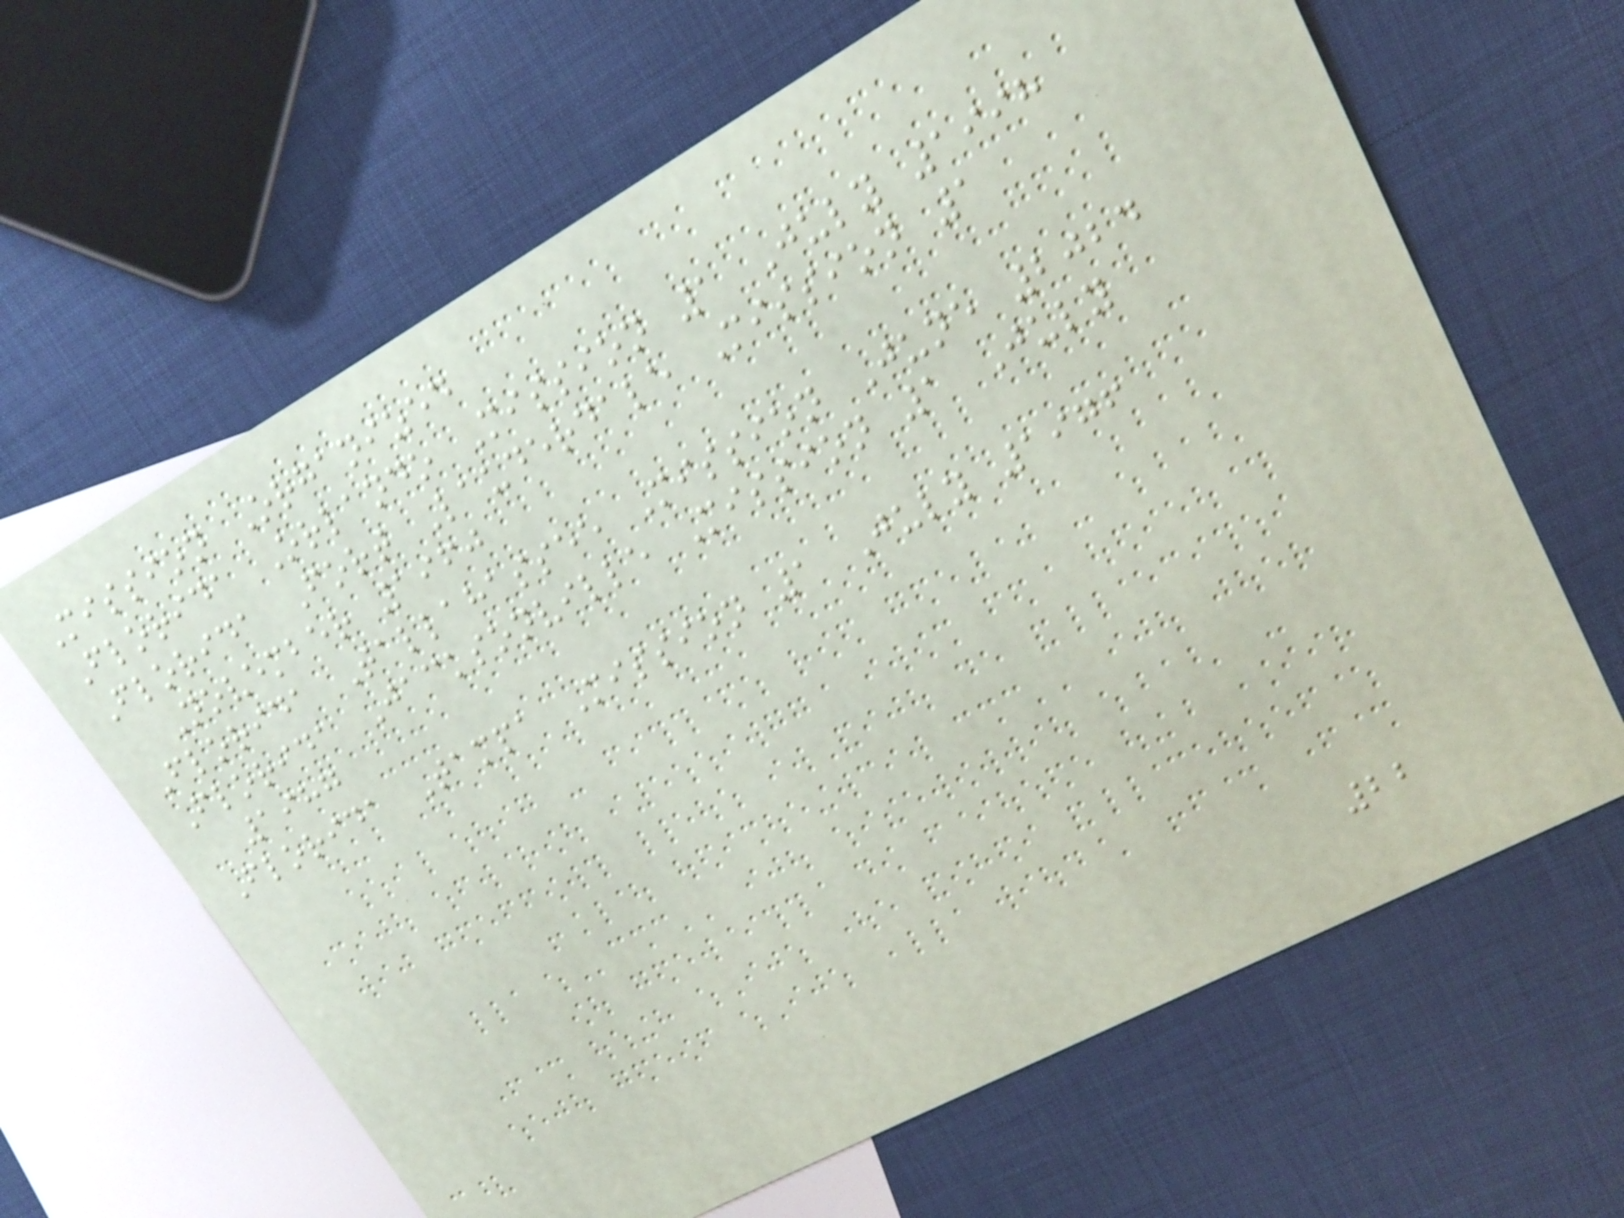Mission Organized
Florida Orlando Mission 1 July 1998
Florida Fort Lauderdale Mission 1
November 1960
Florida Tallahassee Mission June 2024
Florida Jacksonville Mission 1 July
1987
Florida Tampa Mission 1 July 1976
22
